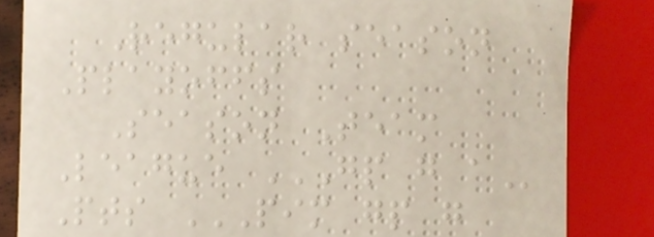Regular season
Playoffs
Season Team
League GP G A
Pts PIM GP G
